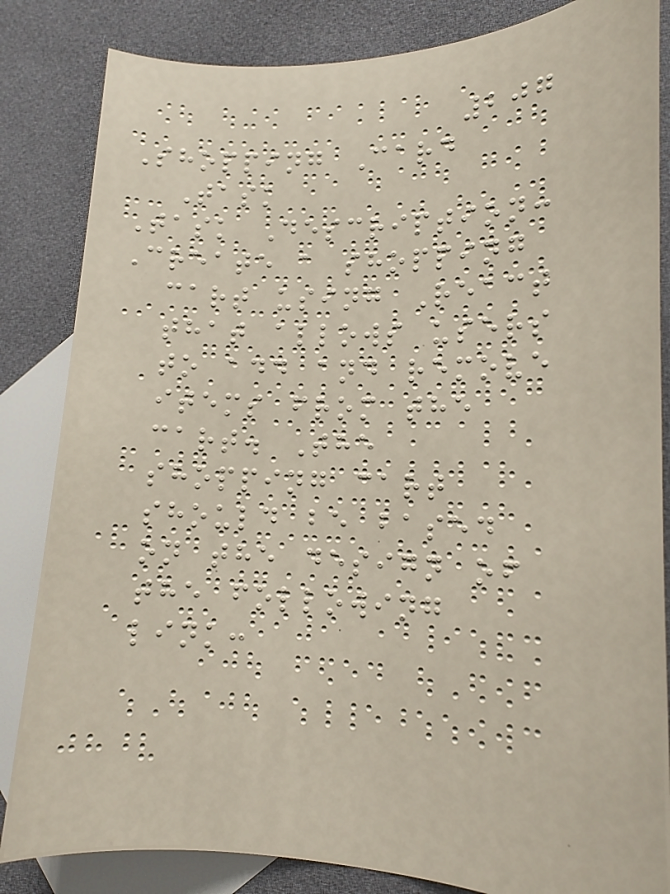207
Shopping Card
Task
Task Description:
Create a shopping
cart using React
that allows users
to add and remove
items from the
cart. The
shopping cart
should be based
on the design of
the following
link:
